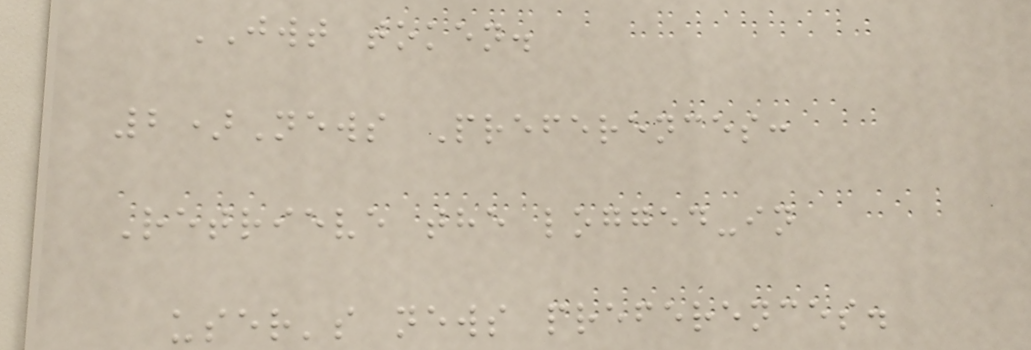JWT token.
2)News Preferences:
Retrieve the logged-in
user's news preferences.
